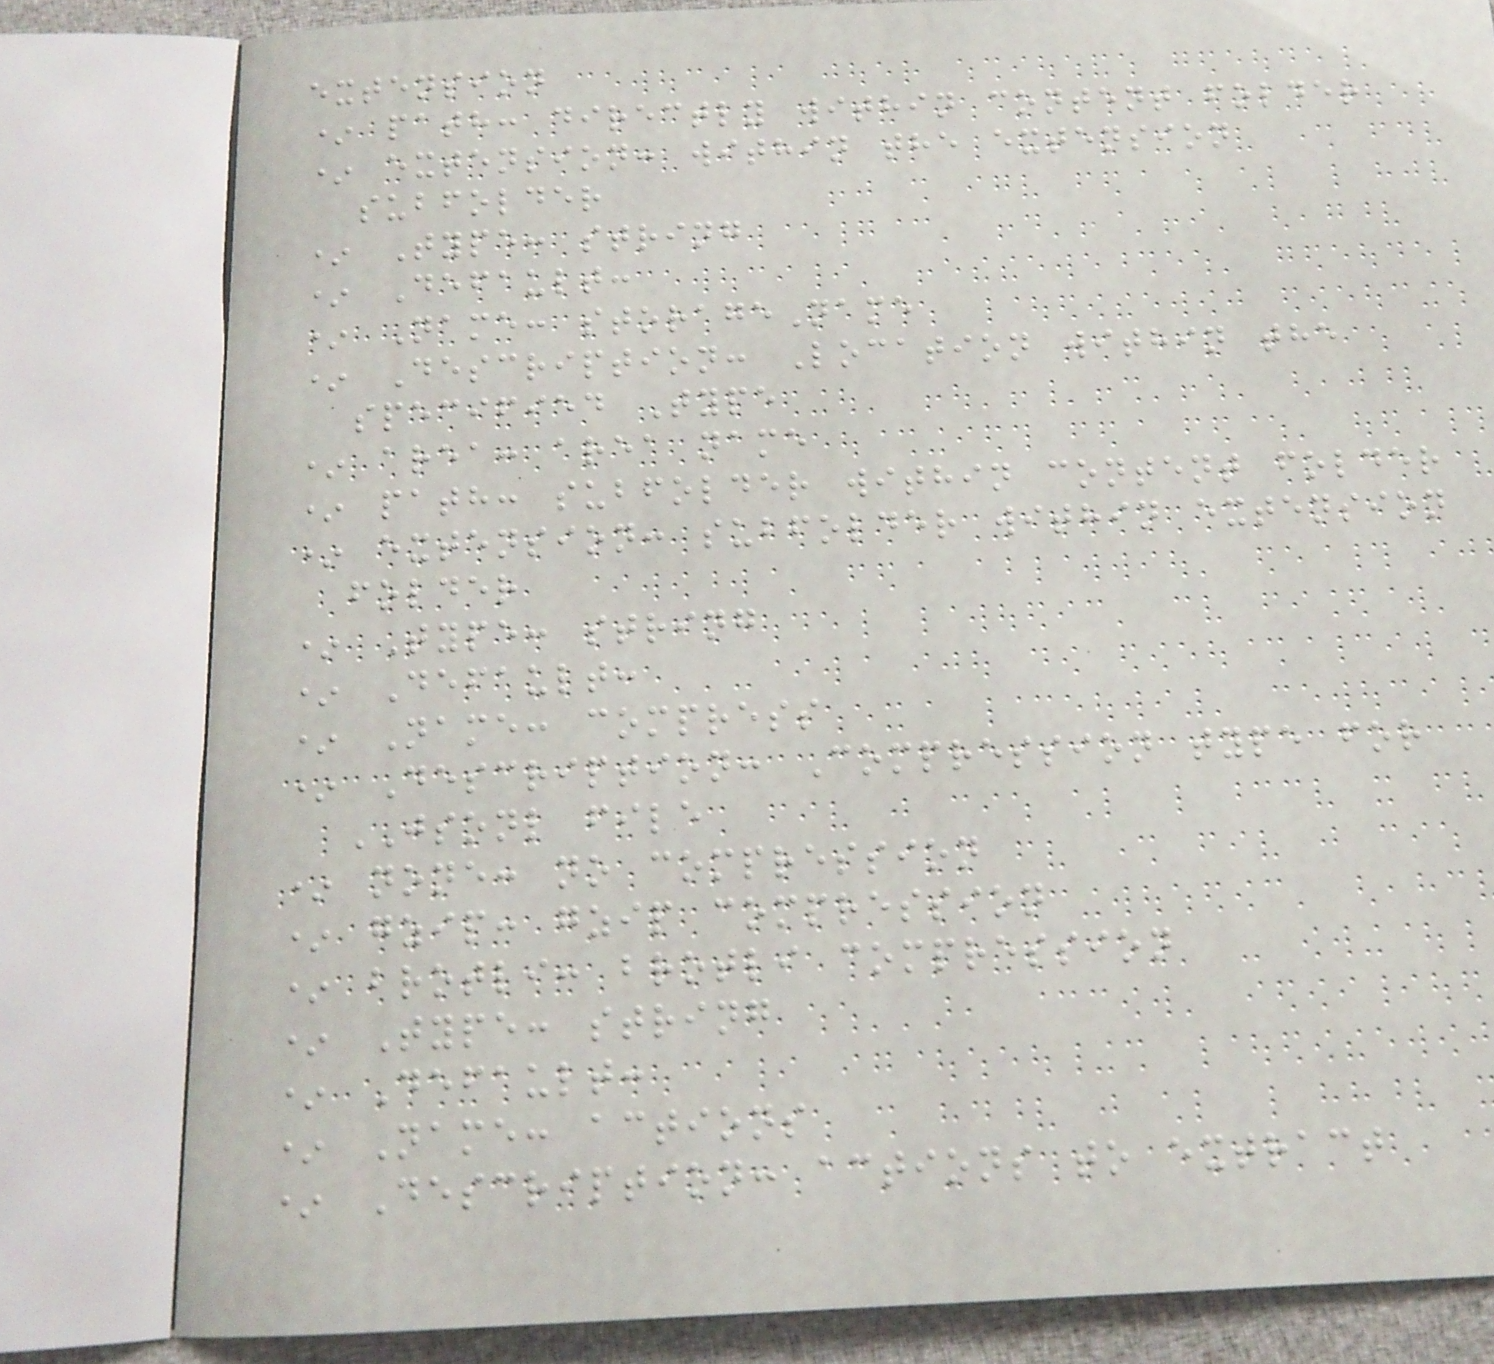extension
* path: directly within content folder
* extension: within the extension
subfolder
* Type: string
* Default:
* Name: storageName
* Description: Location within the
specified Type
* area: area name
* path: subfolder within content folder
* extension: subfolder within extension
folder
* Type: string
* Default:
* Name: compress
* Description: Compression type for
JSONL file
* none: no compression
* gzip: gzip compression
* brotli: brotli compression
* Type: string
* Default:
* Name: actions
* Description: actions to extract
